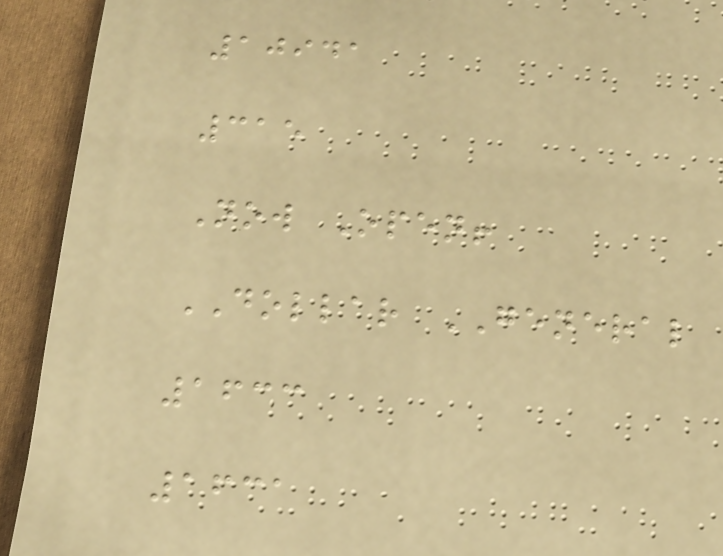10941
315
Now Open!
DOLLAR GENERAL
1633
1631
